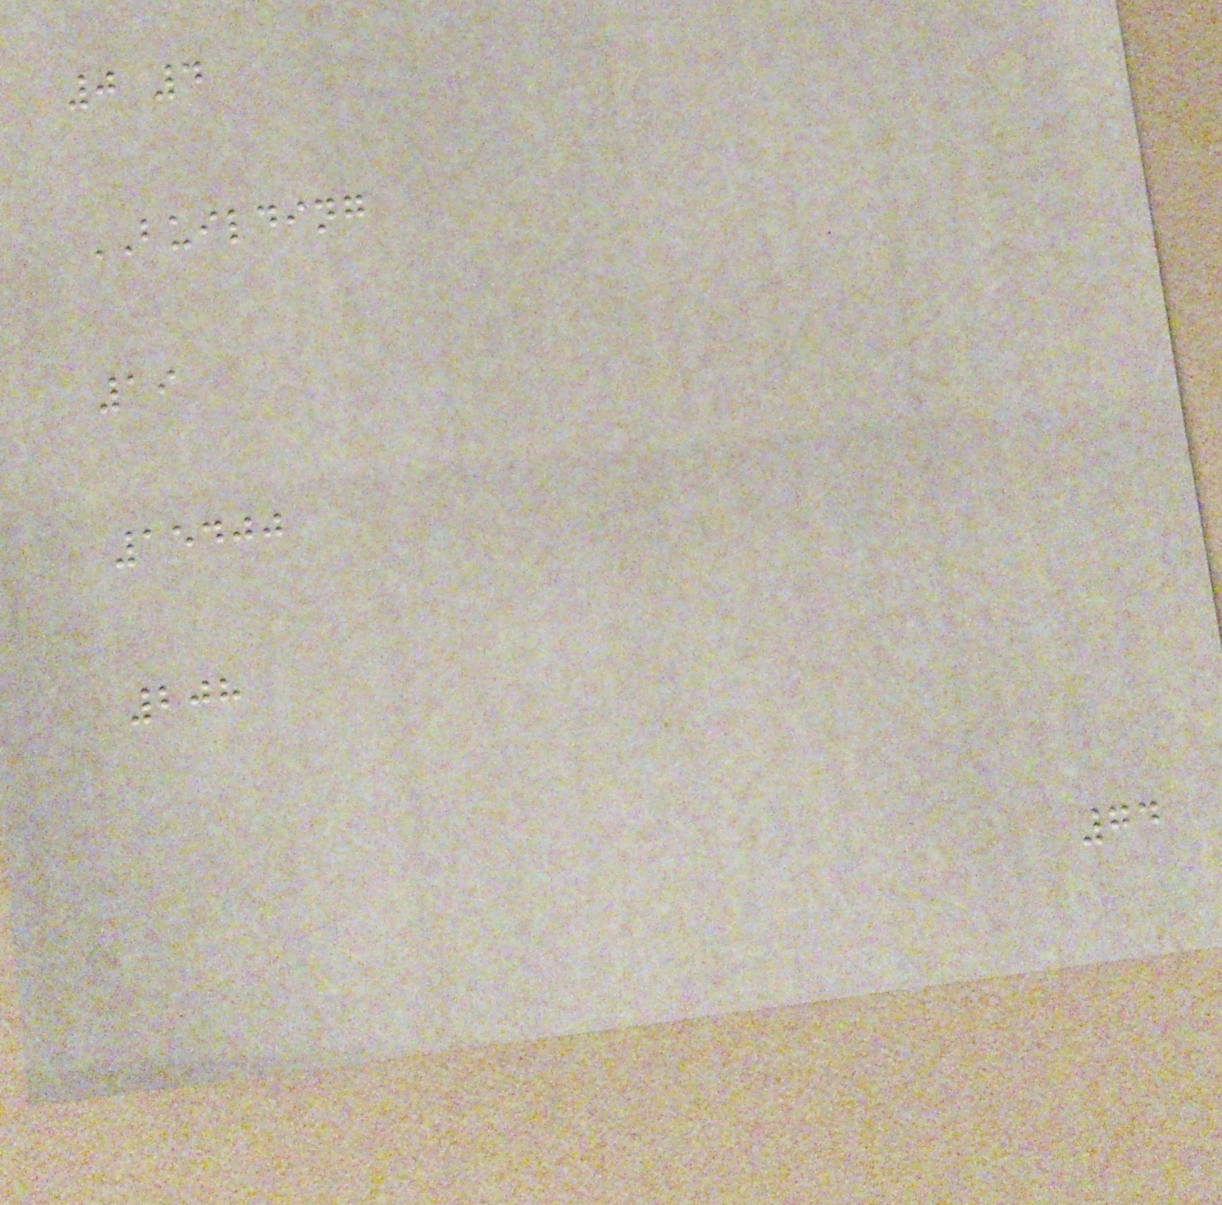0 4
BUILDING
19
15400
208
74
